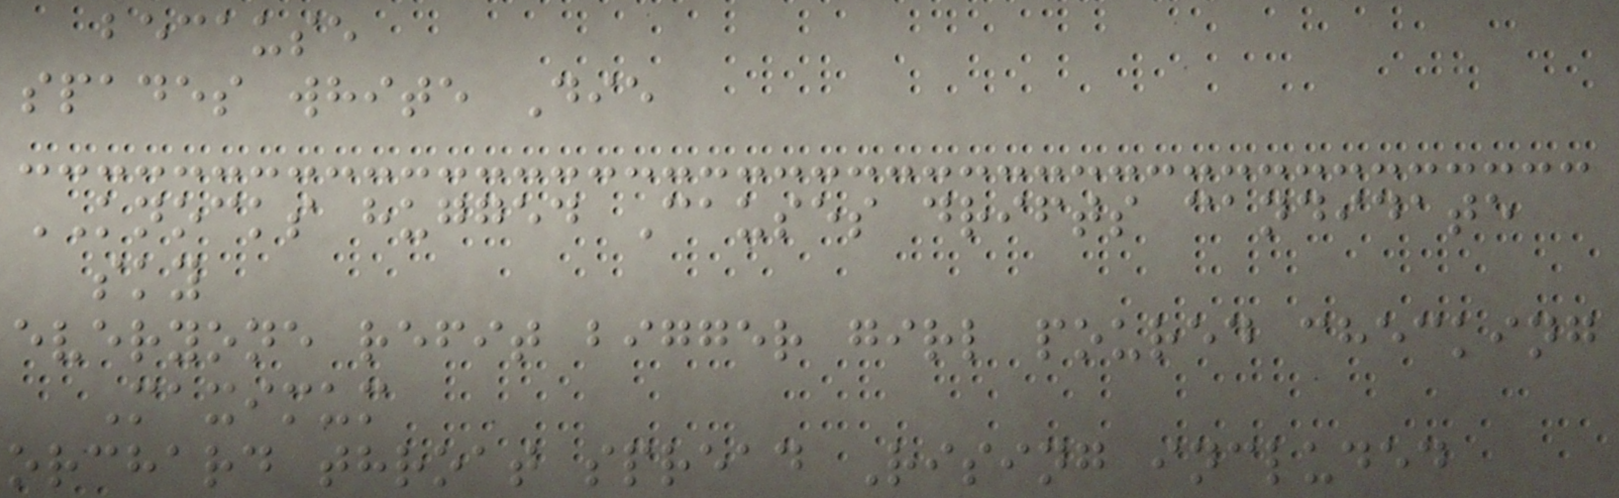because
spades white Die
KNOCKS hugged Causes drifts candidate
sky
everyone refit bigger girl poured checking
Maximum
orchard throat spread Rising included
